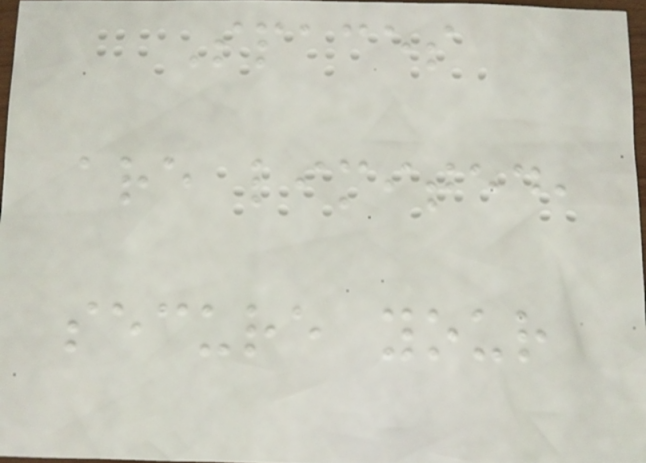Spaces
are limited,
secure your
